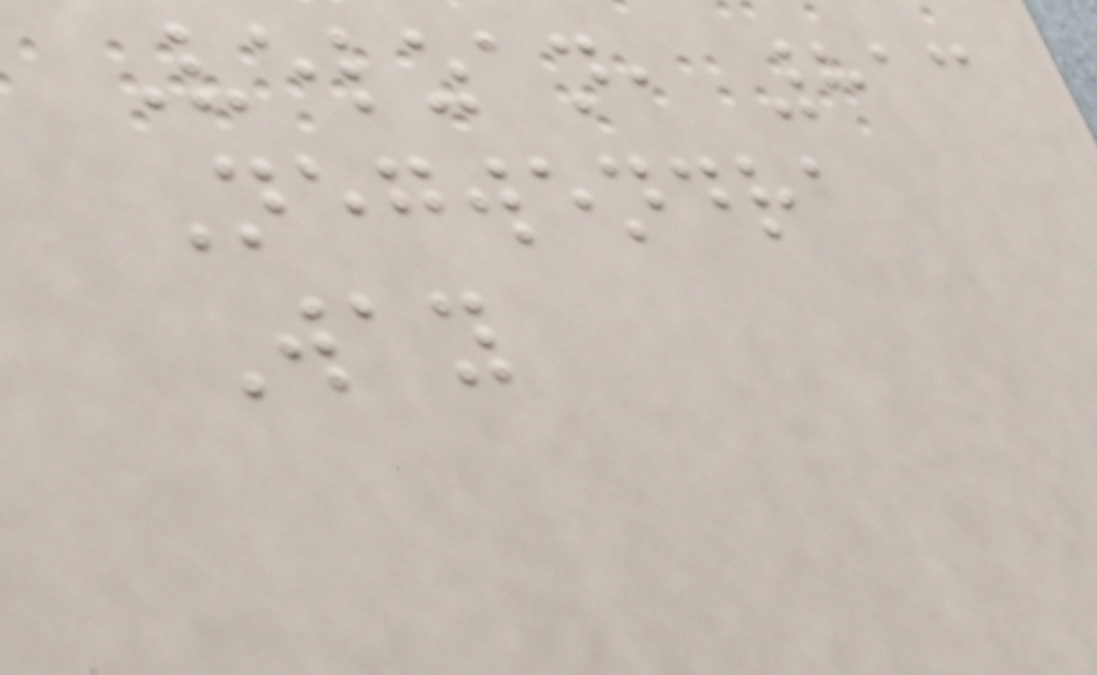Velzan, 813
Negwendra
Way
